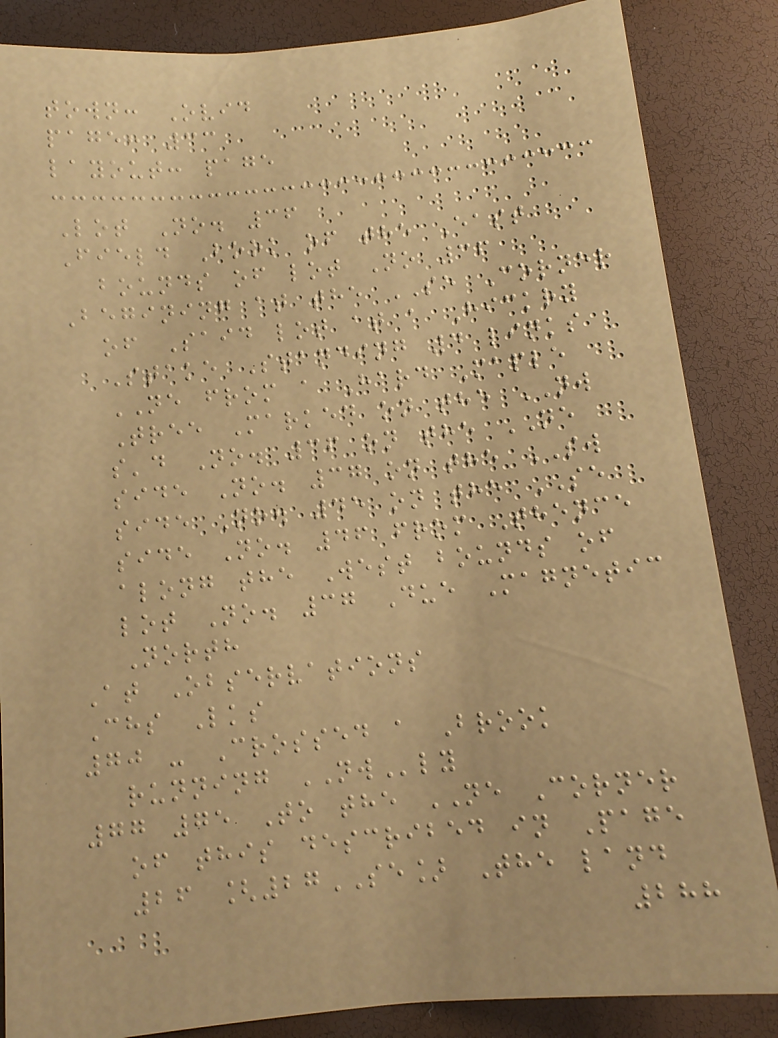town: Ovid
page: 33
layout: page
Lot No. 36
Field Book of the East
bounds of lot No 36
Begining at the SE Corner
of Said lot at a Hickry
Stake Standing 4 links
NE from a Hard Maple
Tree Marked on the NW
s'd No. 36 on the NE
side No. 37 on the SW
side No. 45 on the SE
side No. 46 from Thence
along the West bounds of
lot No. 37 Due Magnetic
North
At Observations
Chs Lks
70 - Crossed a Brook
running NWly
77 75 To the NE Corner
of this described in Page
26 [27SE] The land
288
